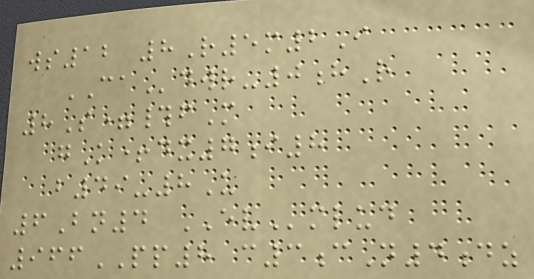ws12 8R5m2I
CAdwr-0hR
8S=#fM
gK+dx7i8
b49-8U
6Bn4 EVmlud
966PP8 c3cN4dz
